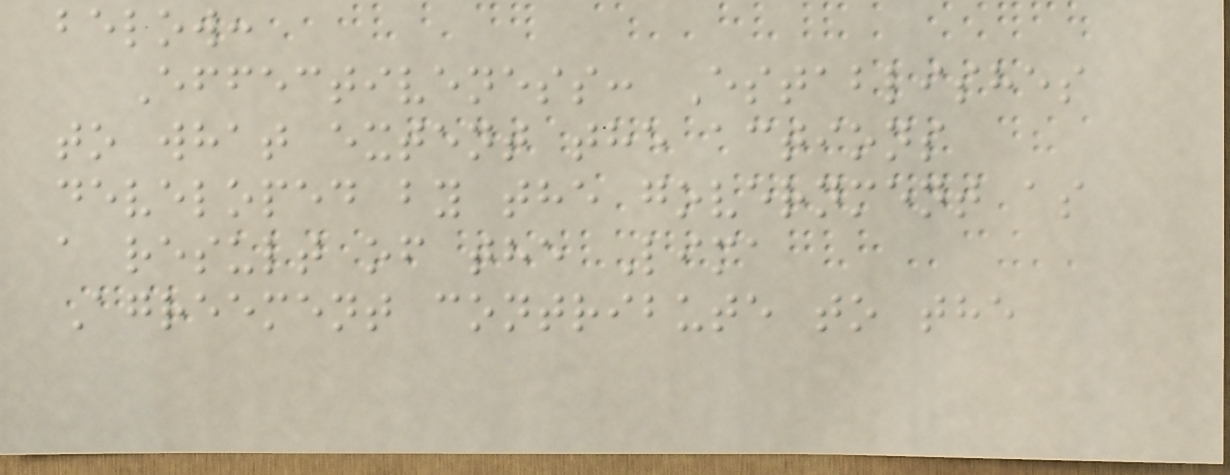below:
Effectiveness: Establishes
to what extent the actions
developed by the government as
a result of the Lima
Agreement contribute to the
